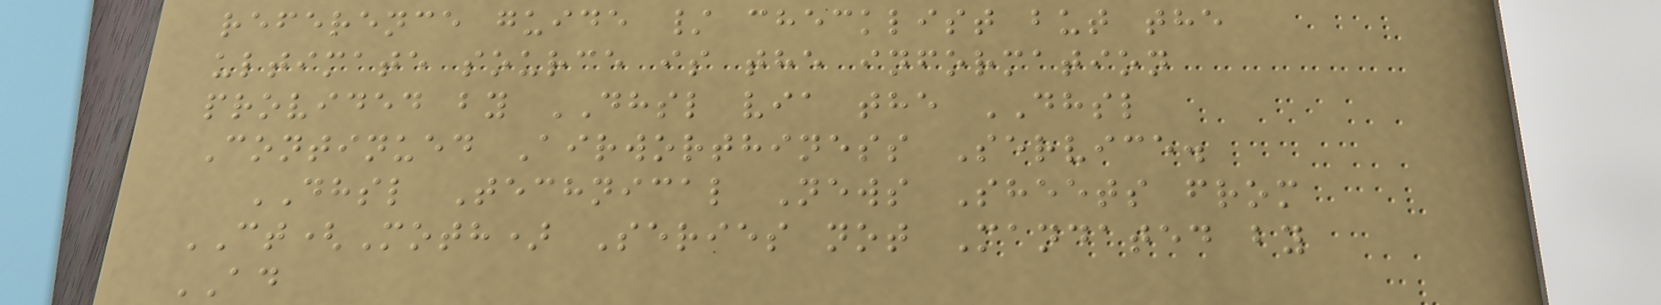reference guide / checklist but the
ultimate source is the information
provided by DHSL via the DHSL
Continued Airworthiness Service.
DHSL Technical News Sheets from
CT(Moth) Series not Mandated by
AD
